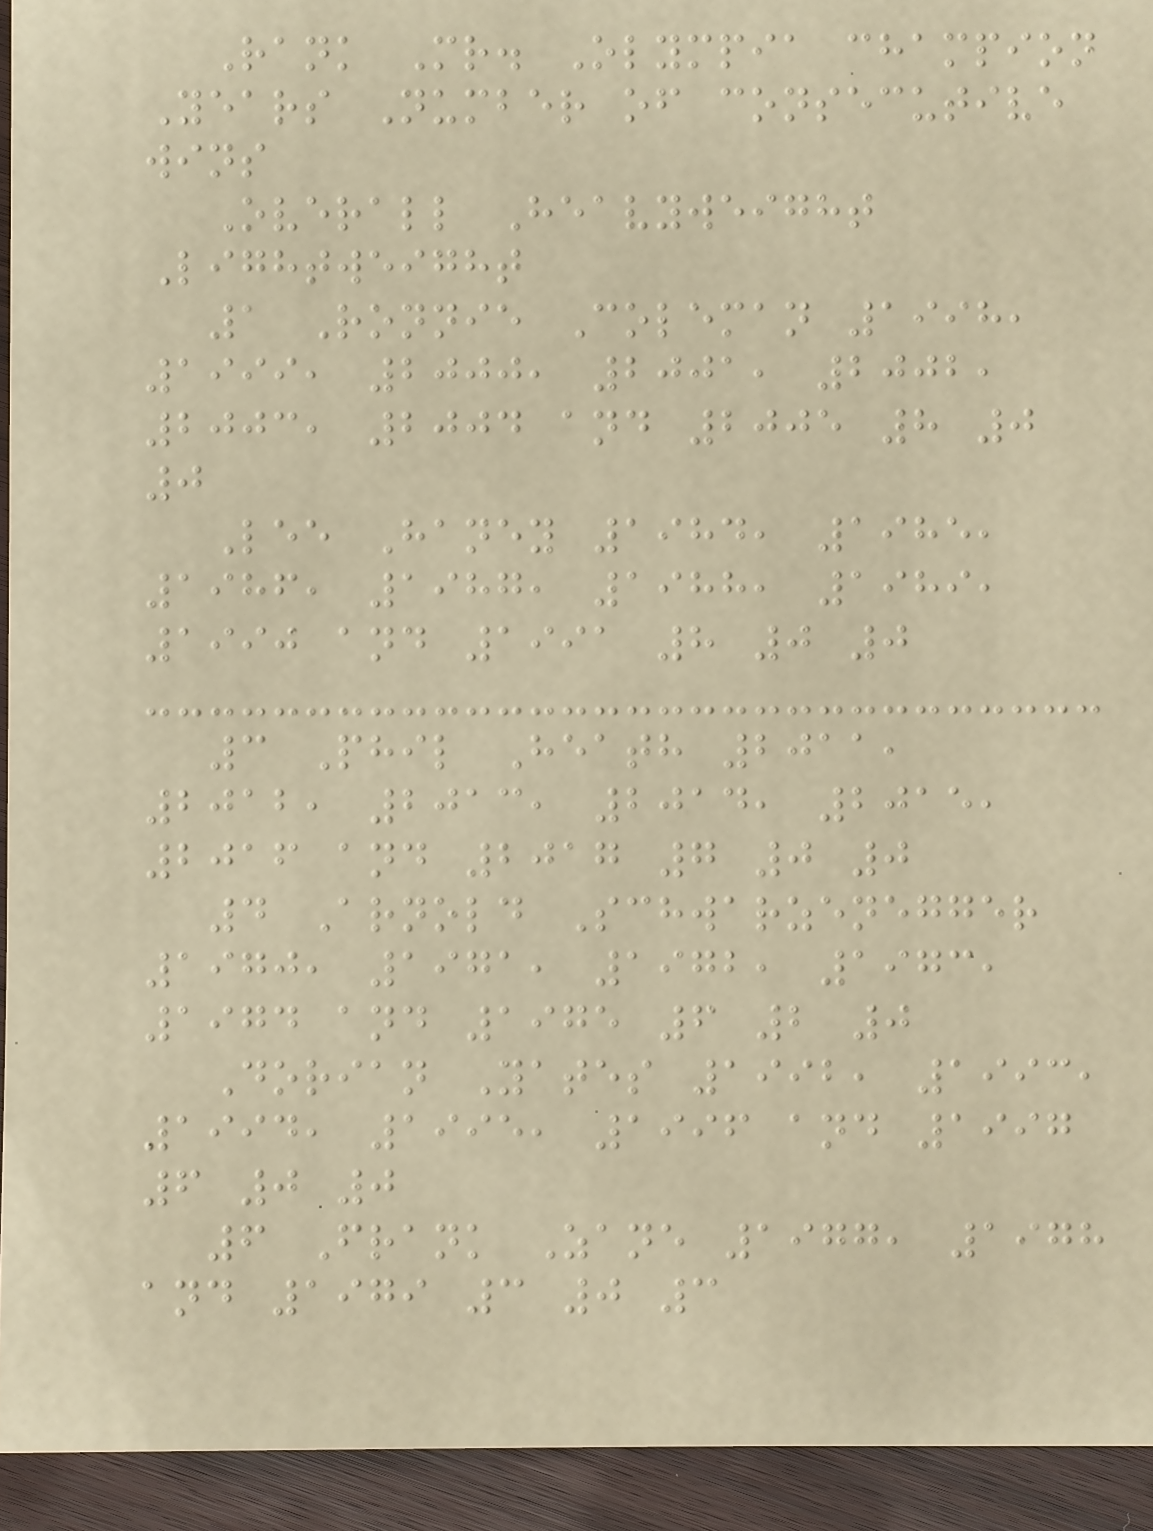Rank Mr. Olympia champion
Years Number of consecutive
wins
Overall Heavyweight
Lightweight
1 Ronnie Coleman 1998,
1999, 2000, 2001, 2002,
2003, 2004 and 2005 8 0
0
Lee Haney 1984, 1985,
1986, 1987, 1988, 1989,
1990 and 1991 8 0 0
3 Phil Heath 2011,
2012, 2013, 2014, 2015,
2016 and 2017 7 0 0
4 Arnold Schwarzenegger
1970, 1971, 1972, 1973,
1974 and 1975 6 2 0
Dorian Yates 1992, 1993,
1994, 1995, 1996 and 1997
6 0 0
6 Frank Zane 1977, 1978
and 1979 3 0 3
